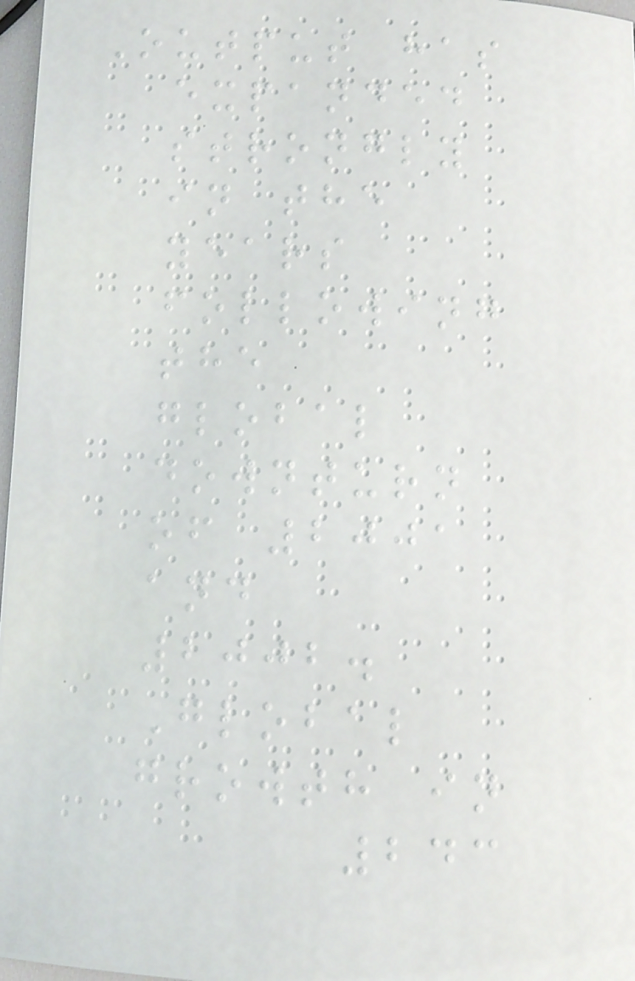Output has
expanded
strongly
in the
years
following
the
global
downturn
of 2001
and
2002.
Global
growth in
243
